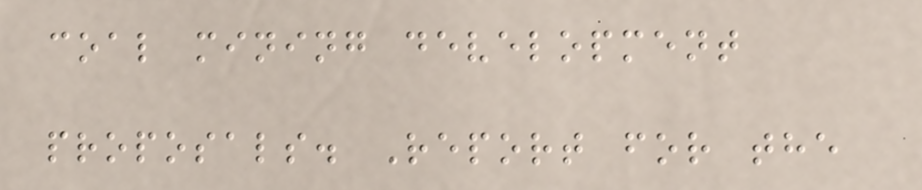coal mining development
proposals. Report for the
